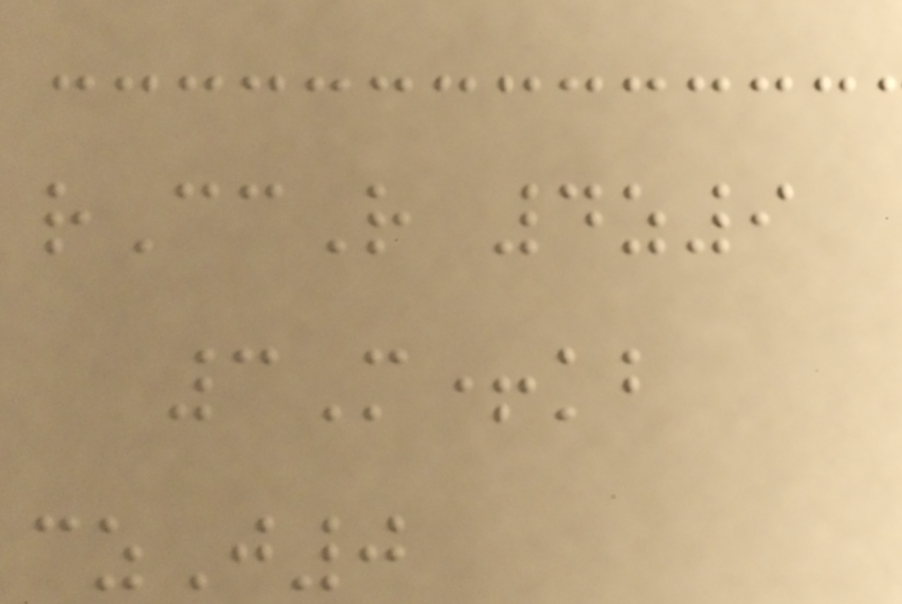rCcR 4z9
3M+kb
czJ0
